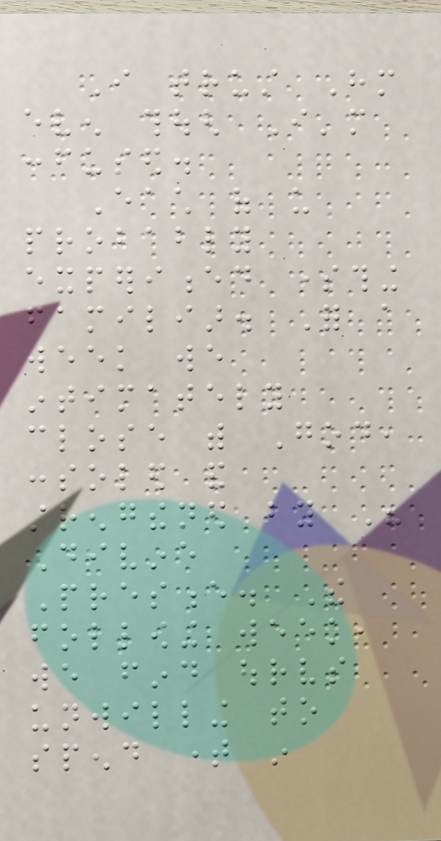I trust Him
even though I'm
confused.
Each of us
probably
experienced something
familiar. For a
week we
intimately
close with God,
consoled and
strengthened by His
Divine
Presence. The
following week,
we find ourselves
unwilling to
spend time in
